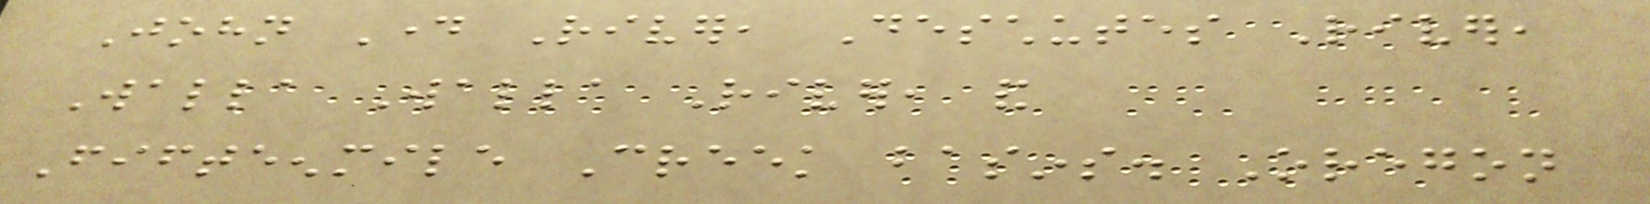John Day River, Deschutes River,
Walla Walla River, and
Fifteenmile Creek basins. Oregon
